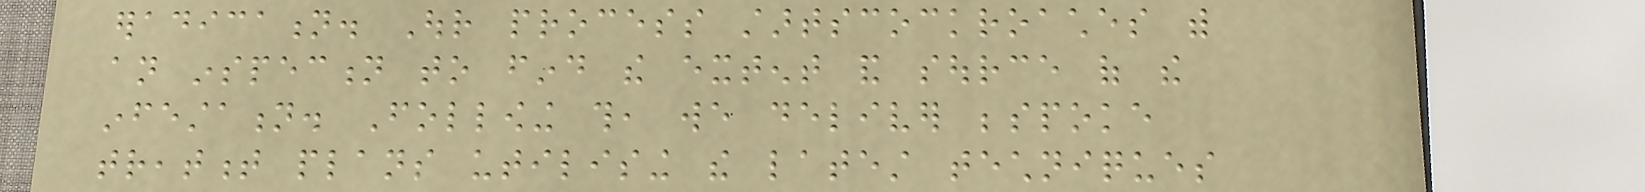eradication. Our process startscockroaches with
an inspection to find the extent and source of the
infestation. Following this, we deliver bespoke
treatment plans utilising the latest techniques
